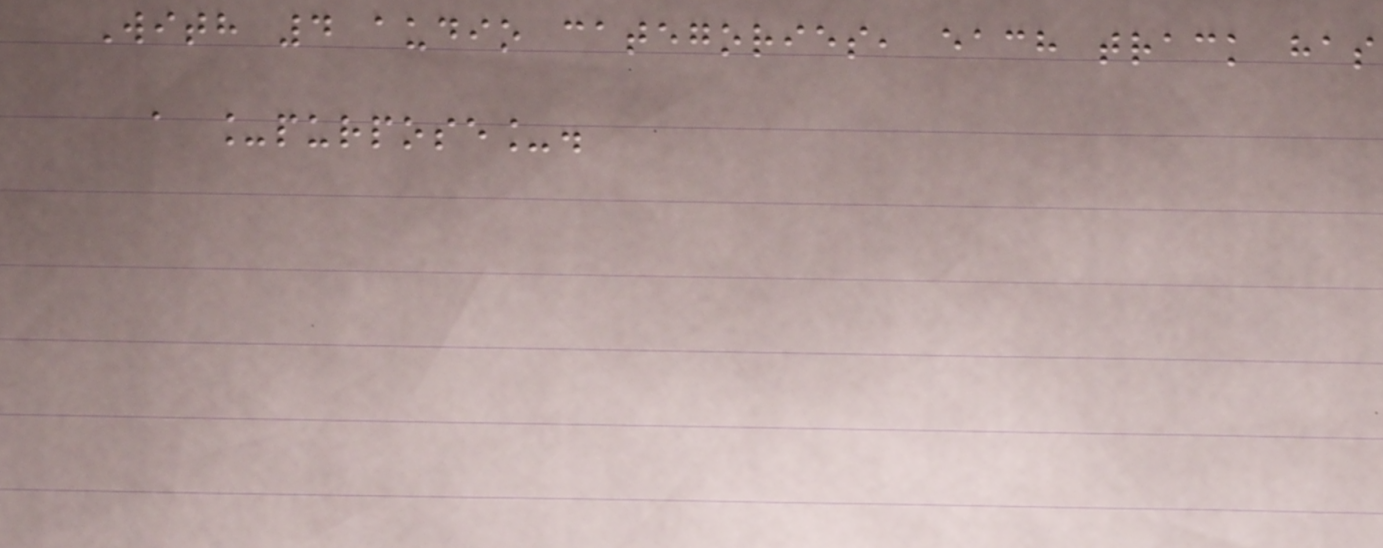With 4 audio categories, each track has
a _purpose_.
